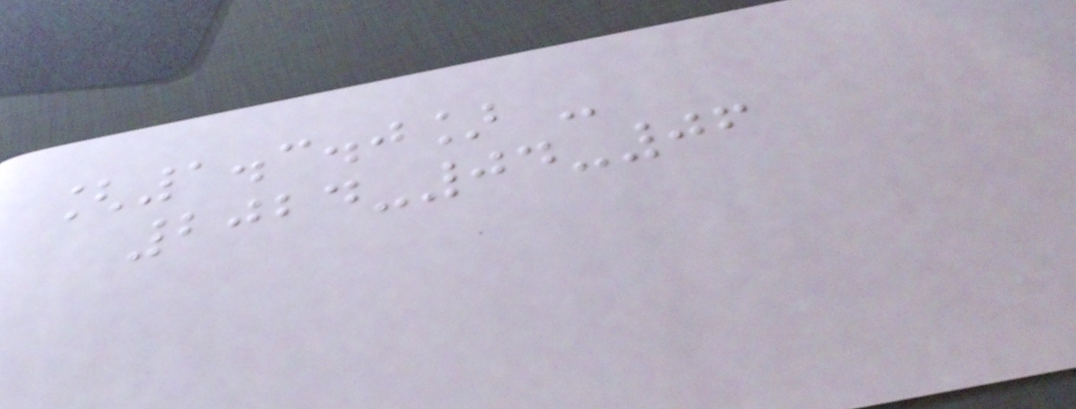[1.3.0] -
2024-04-06
